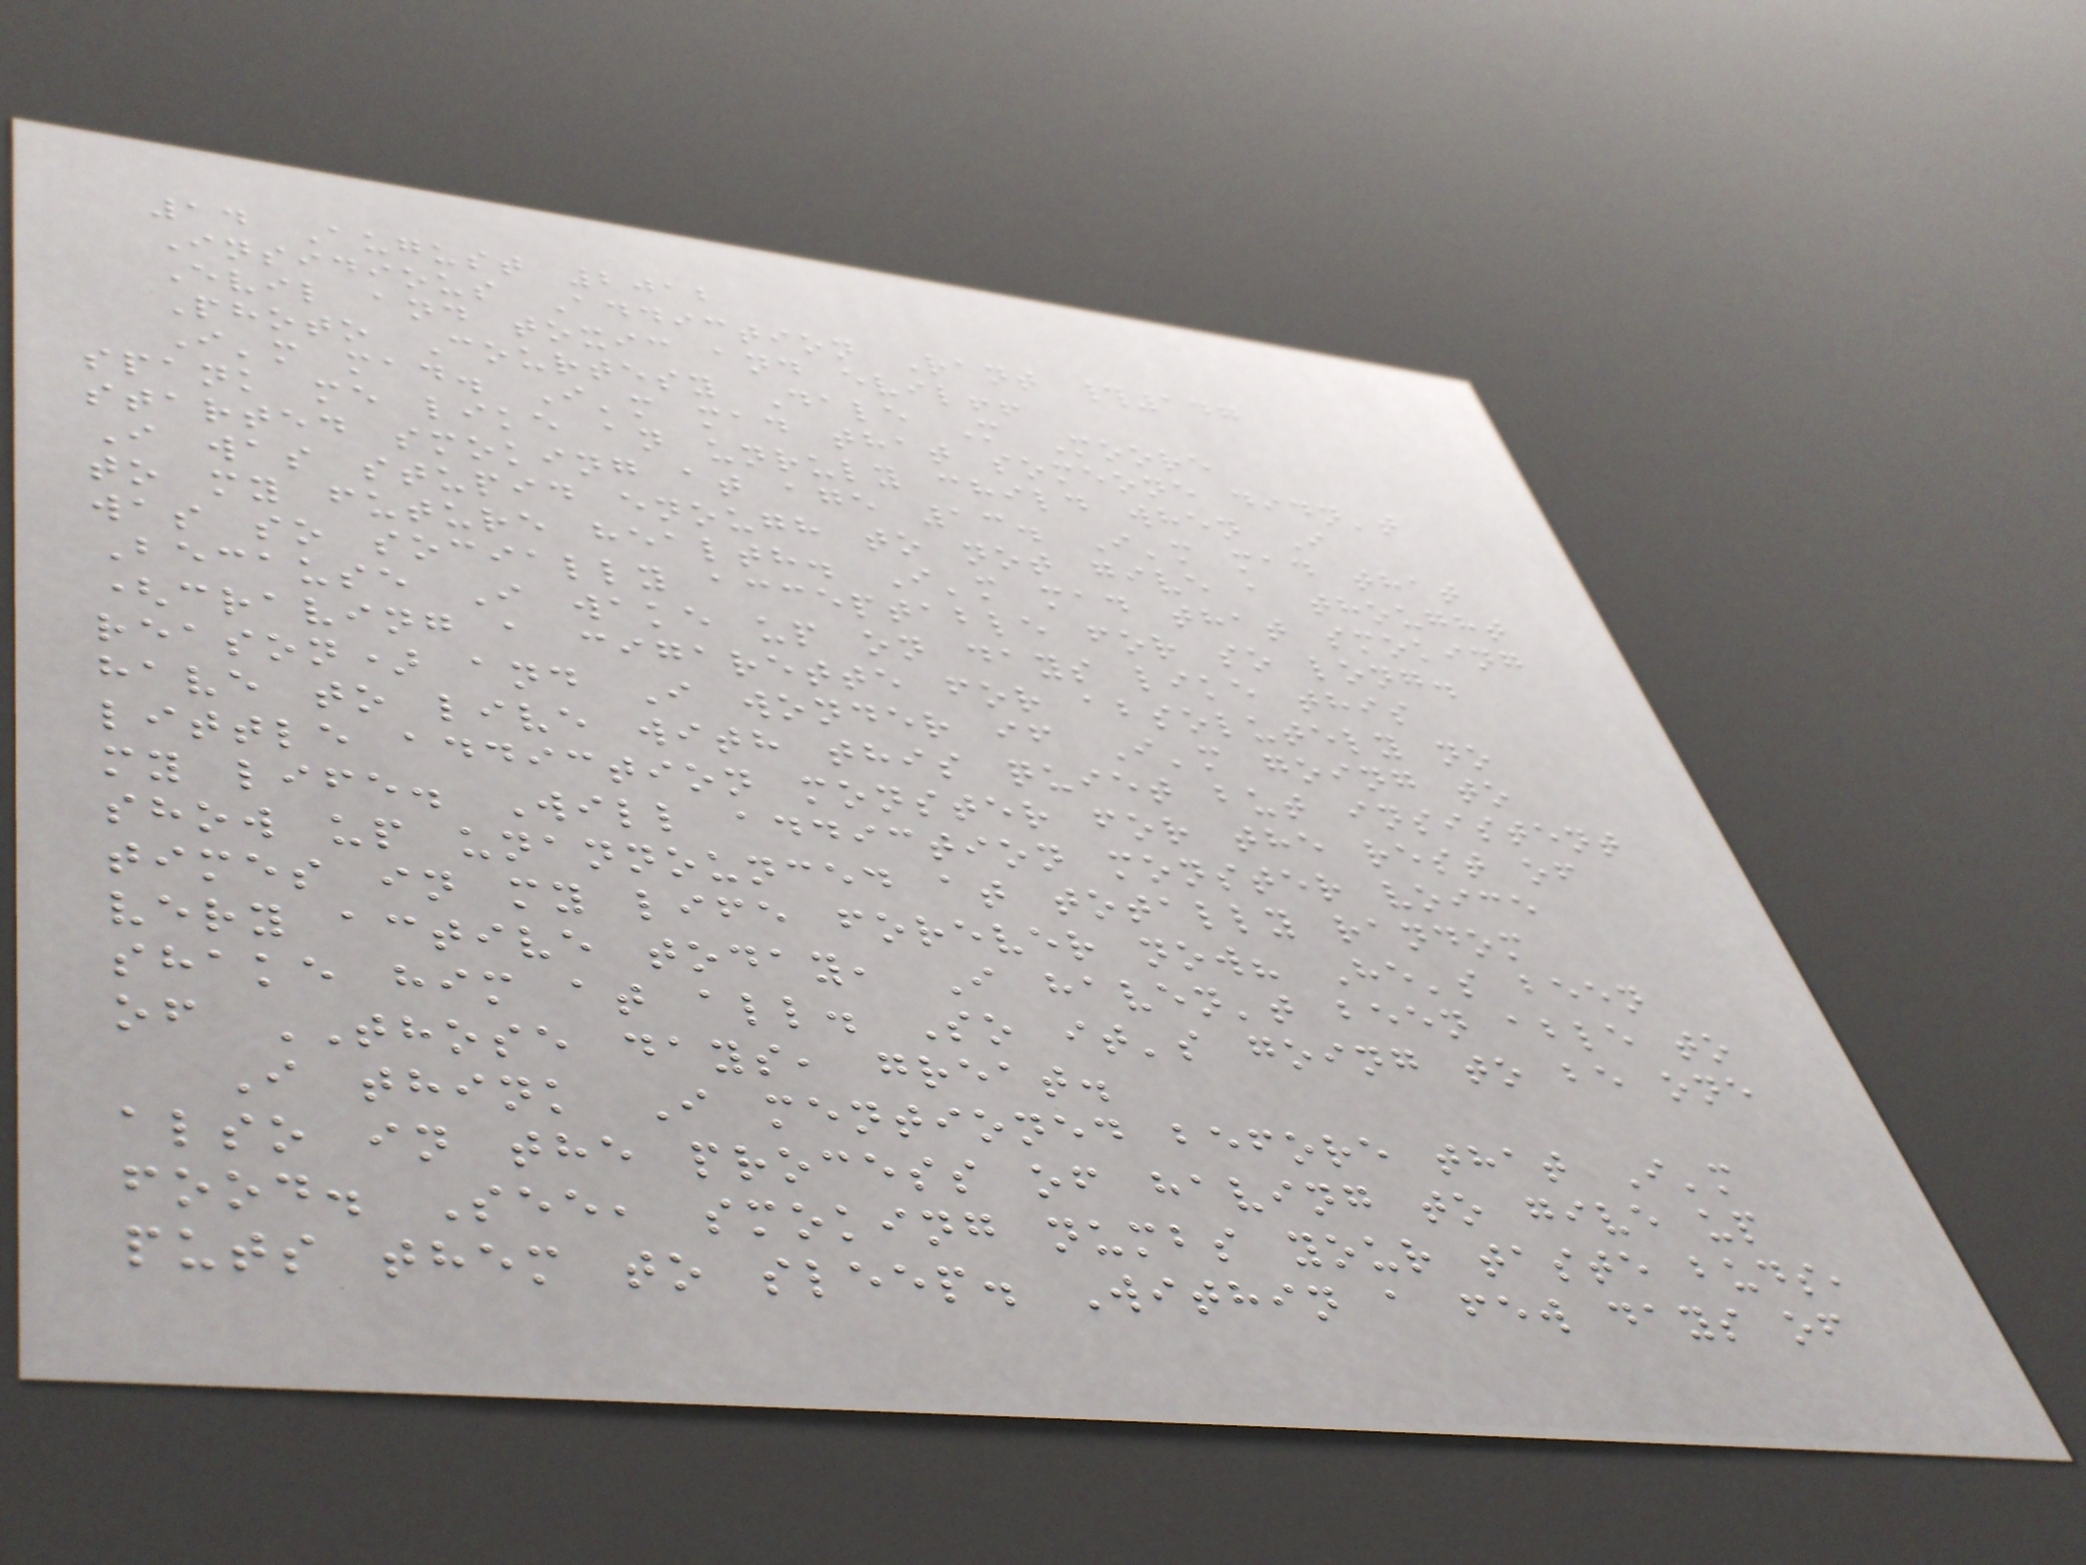14 August 2012
Insidious Addiction Rant #147
Evil and toxic and evil!!
Photo Courtesy Dale M Moore
I'm mad. I'm mad that someone didn't
spank me like an unruly child when I
started smoking at age 13. I'm mad that
I was stupid enough to not give a thought
to my future health. I'm mad that smoking
was so socially acceptable for so long.
Because I wake up on days like this
(craving a cigarette for absolutely no
reason) and I wonder if I'm going to
have to live with this quiet but insistent
little addiction monster for the rest of
my life. Will addiction monster voice
show up unannounced at totally random
times in my life forever now? He's been
very active today, I haven't been able to
shake him at all. So it's going to be one
of THOSE days, great.
I think I mentioned before that I'm
also in the process of having to give up
food. See, smoking numbs your taste buds,
puts them to sleep. Within a few days of
